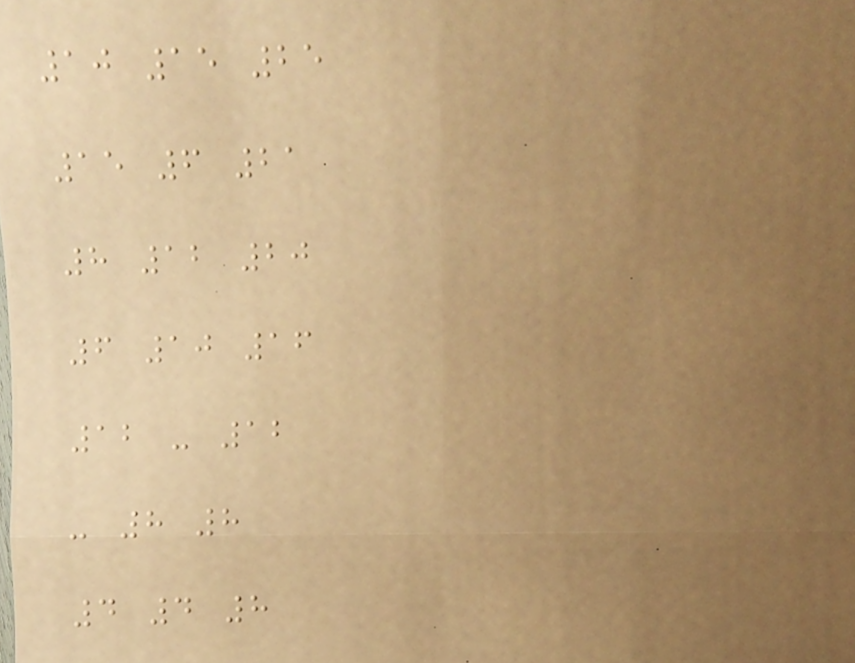10 15 25
15 6 21
8 12 20
6 10 16
12 - 12
- 8 8
4 4 8
